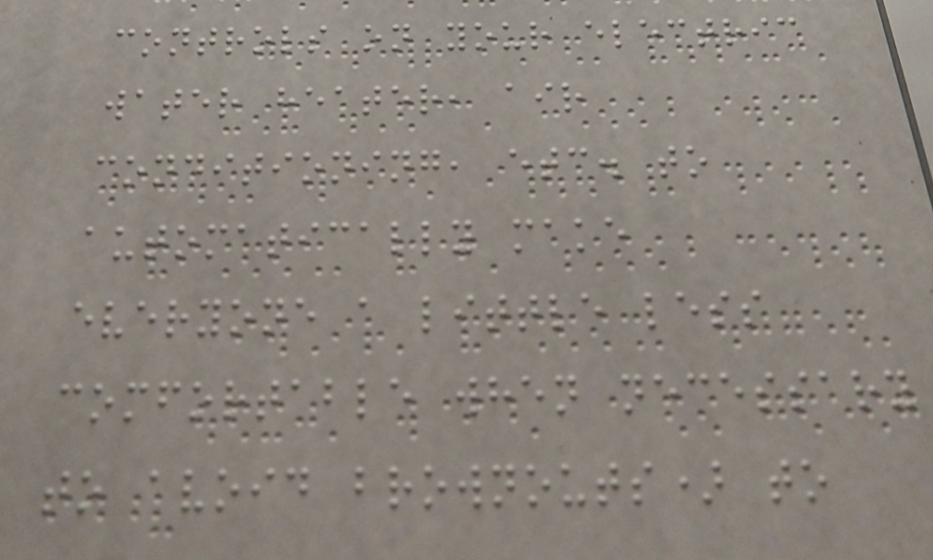controls on your electric
water heater, air
conditioning, etc. to
automatically make
everyone a little less
comfortable when necessary
to avoid brownouts) to
